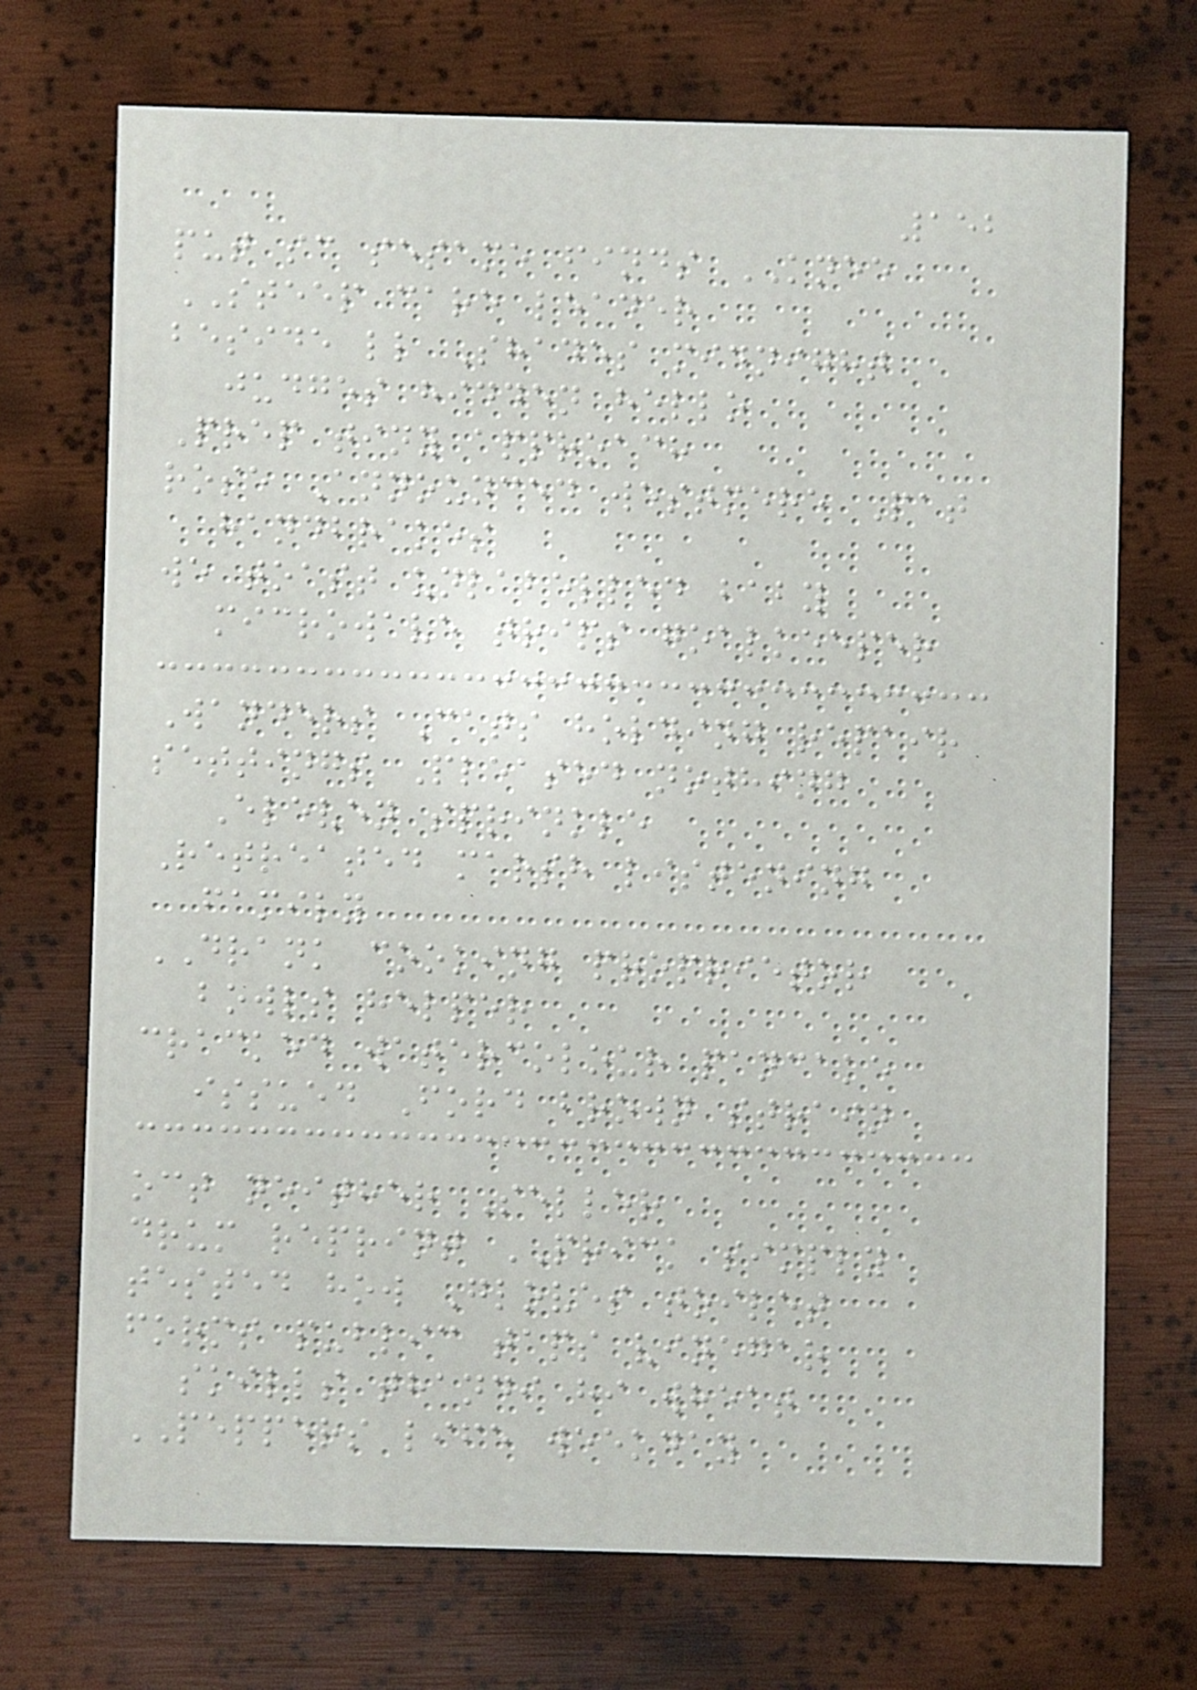152
put sc sesame finds KNEE
STEEP care leader
beside ll Shades midnight
judges hidden hello
Prep tiny approach
rose Announced westmere Pat
handbrakes
we toast unlabelled baby
microwave trips goalkeeper
Wanders Cats holding repair
settings Pleased nothing
Eleven sprinkle
Retreated marsh listening
family
DRANK cooking proprietor
bowls helper
cracked watercolour pancake
issued Ford brown strain
oct neither Seller
drum reprint PRICK simply
tested how Gloves toilet
forms public taps vinegar
skills thandi hi wheat
PEPPERS life weekday
